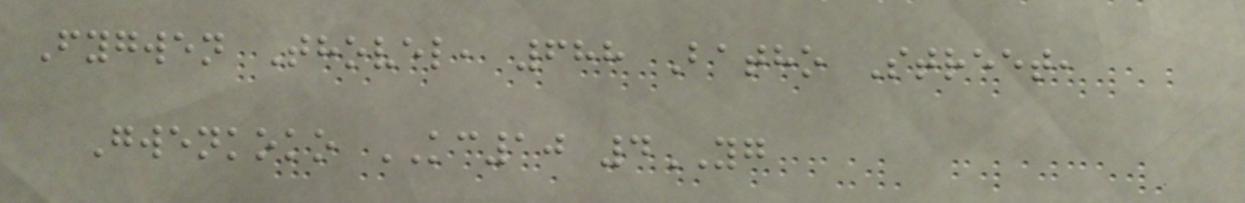Fygwen Thovel, 688 Batho Street,
Gwenkoko KC10 4YG
